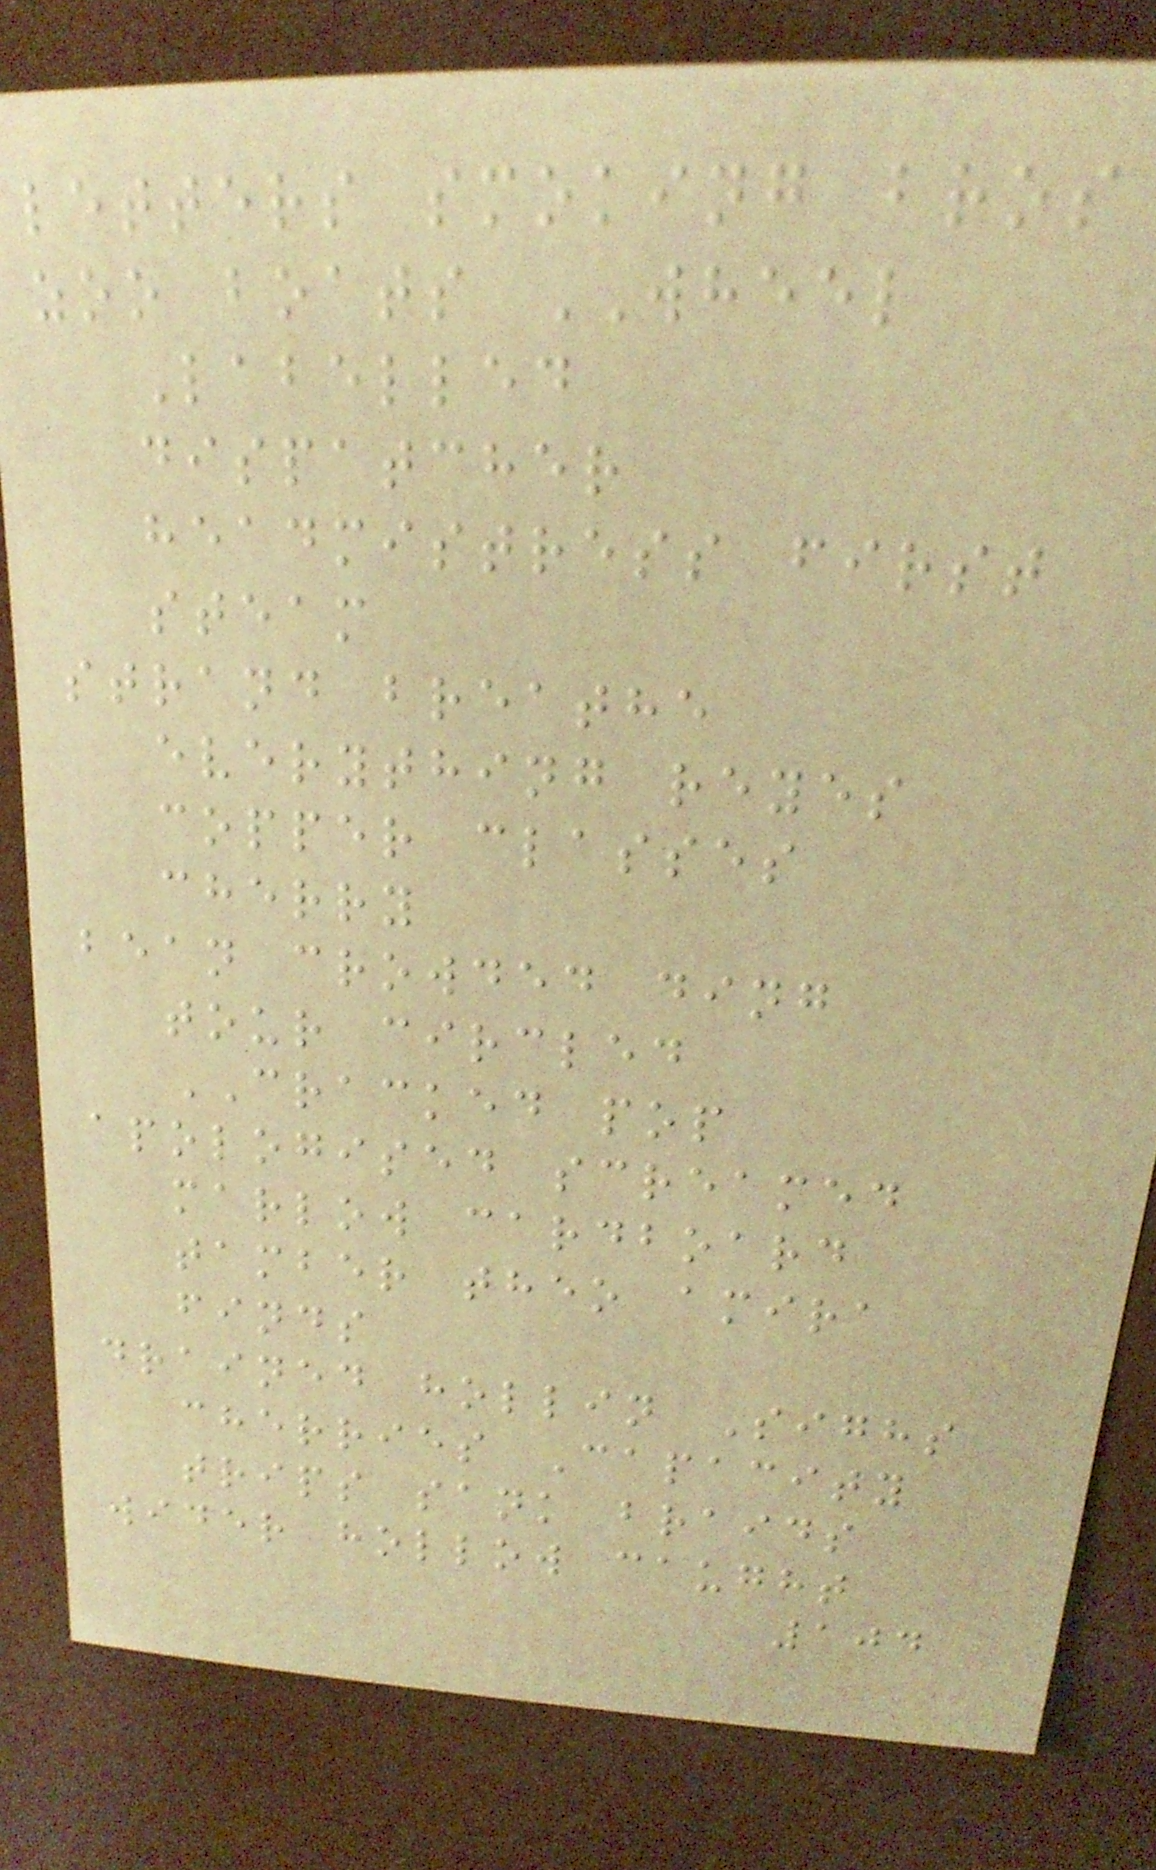letters smoking bros
zoo boats WHEEL
Labelled
dispatcher
headmistress first
steam
strand breathe
everything reyes
copper classes
cherry
bean crowded ding
tour circled
CRACKED pop
apologised screamed
marlow cardboard
tamber theo amira
finds
drained hollin Sighs
cherries Capacity
trips sank braids
wider hollow caught
104
